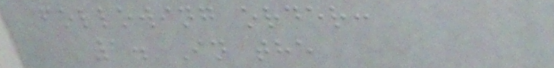following order:
1. In the
